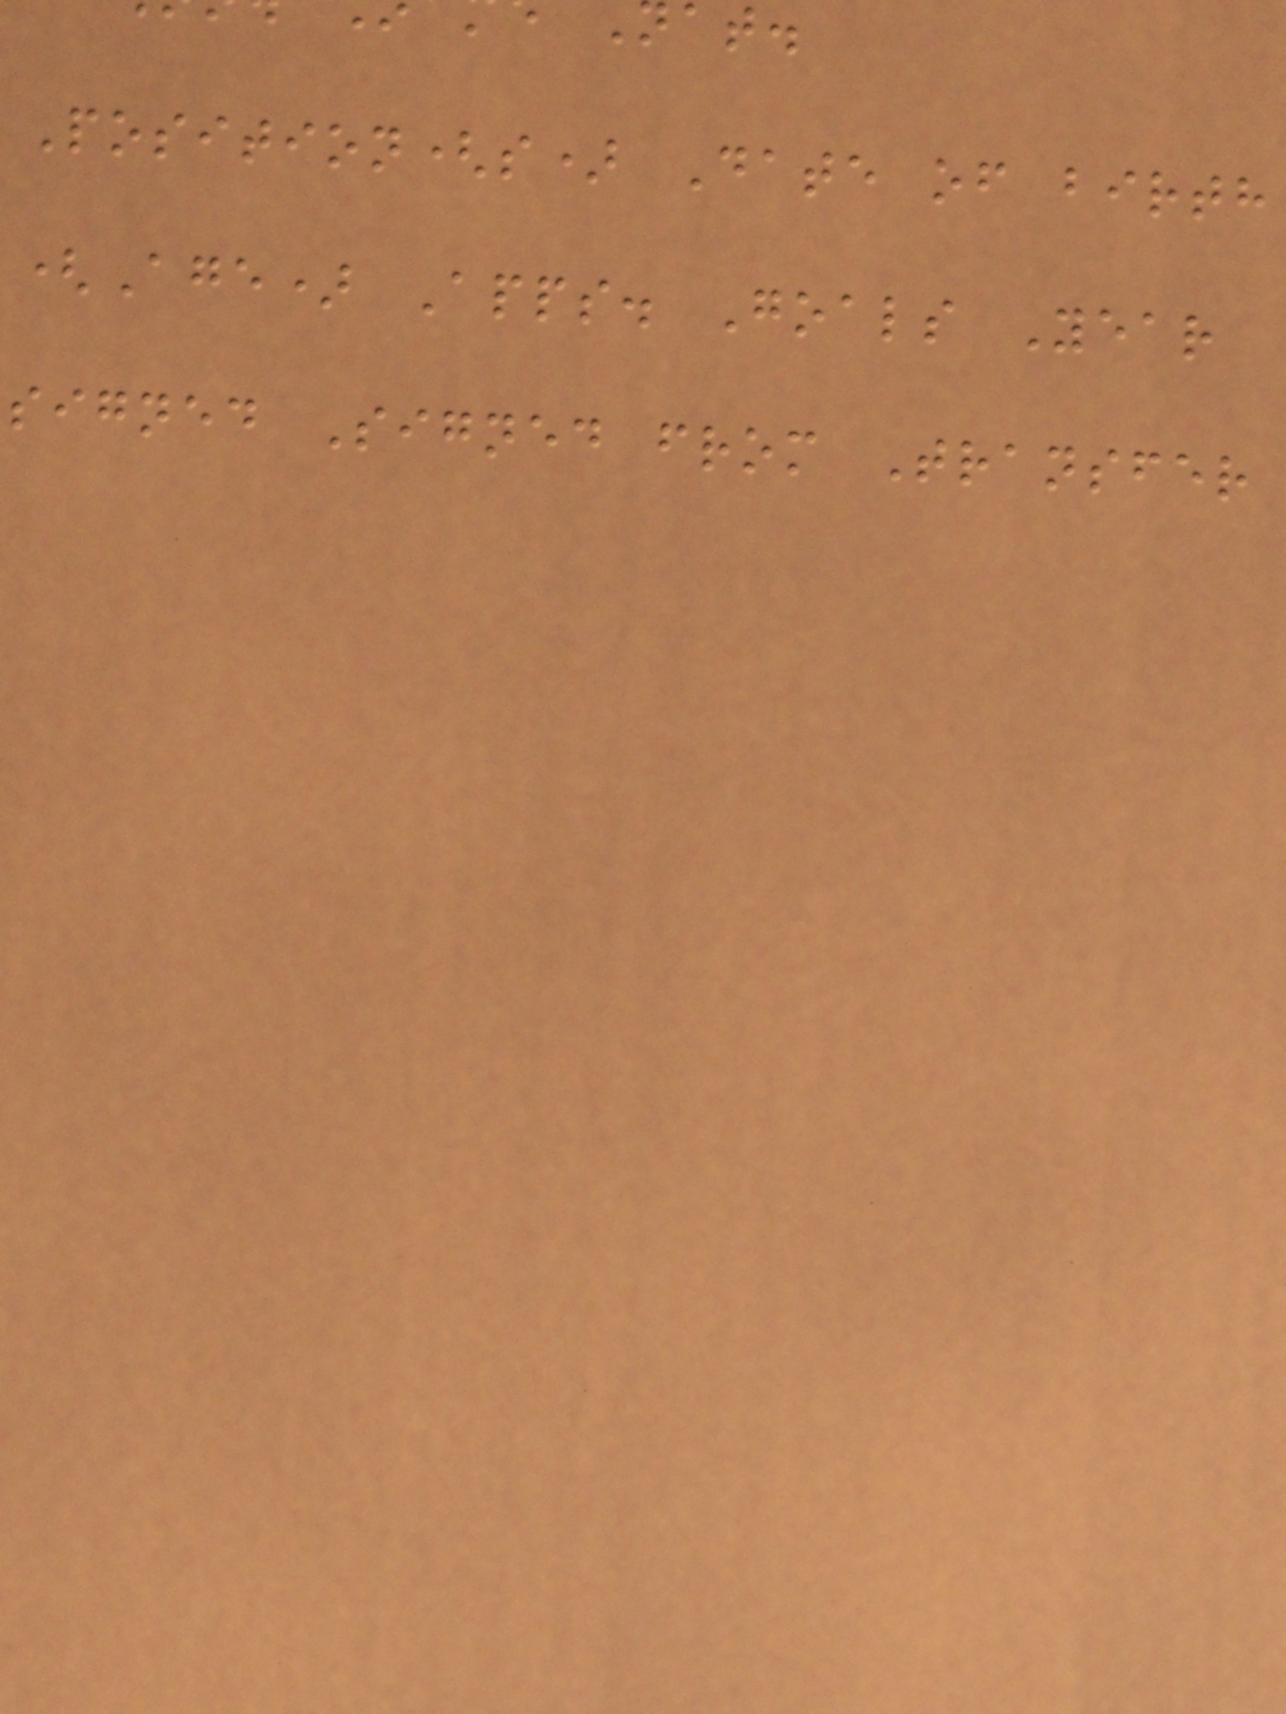Position(s) Date of birth
(Age) Apps. Goals Year
signed Signed from Transfer
